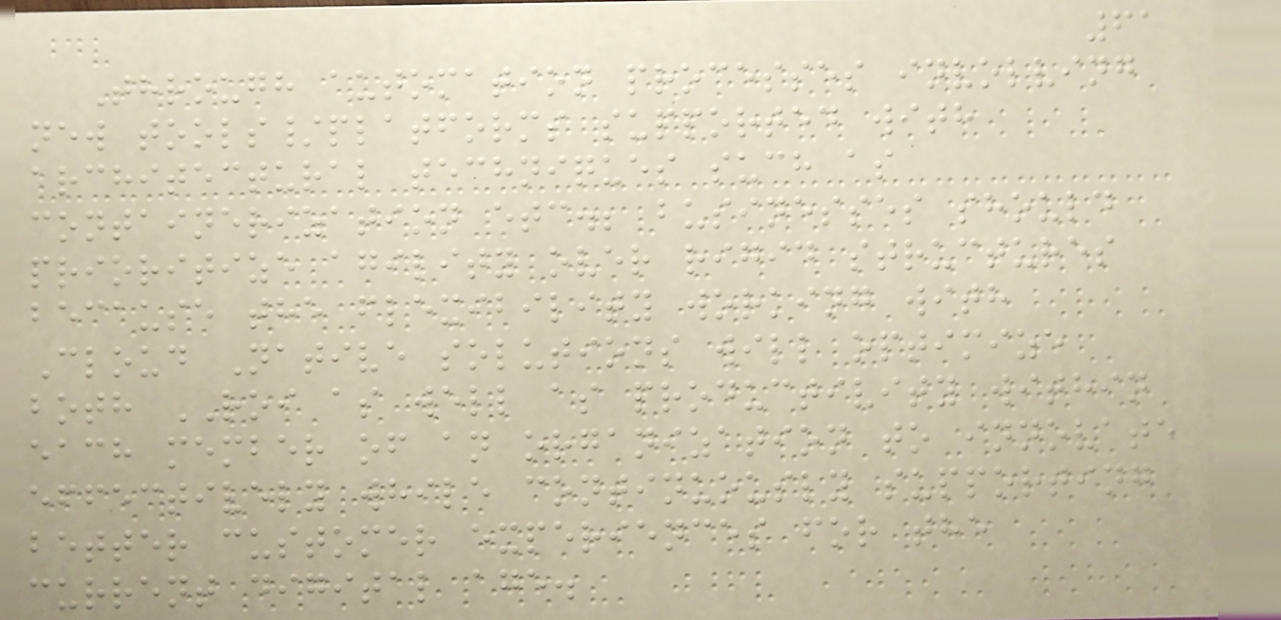61
Through automation processes involving
new tools/platforms supported with
architectural techniques such as
containerization etc.; businesses should
prioritize agility over rigid structures
because the flexibility working with
Cloud Native solutions will optimize
both ROI as well as productivity within
each member of an organization to innovate
effectively while continuously supporting
better customer experiences for the
current digital age.
